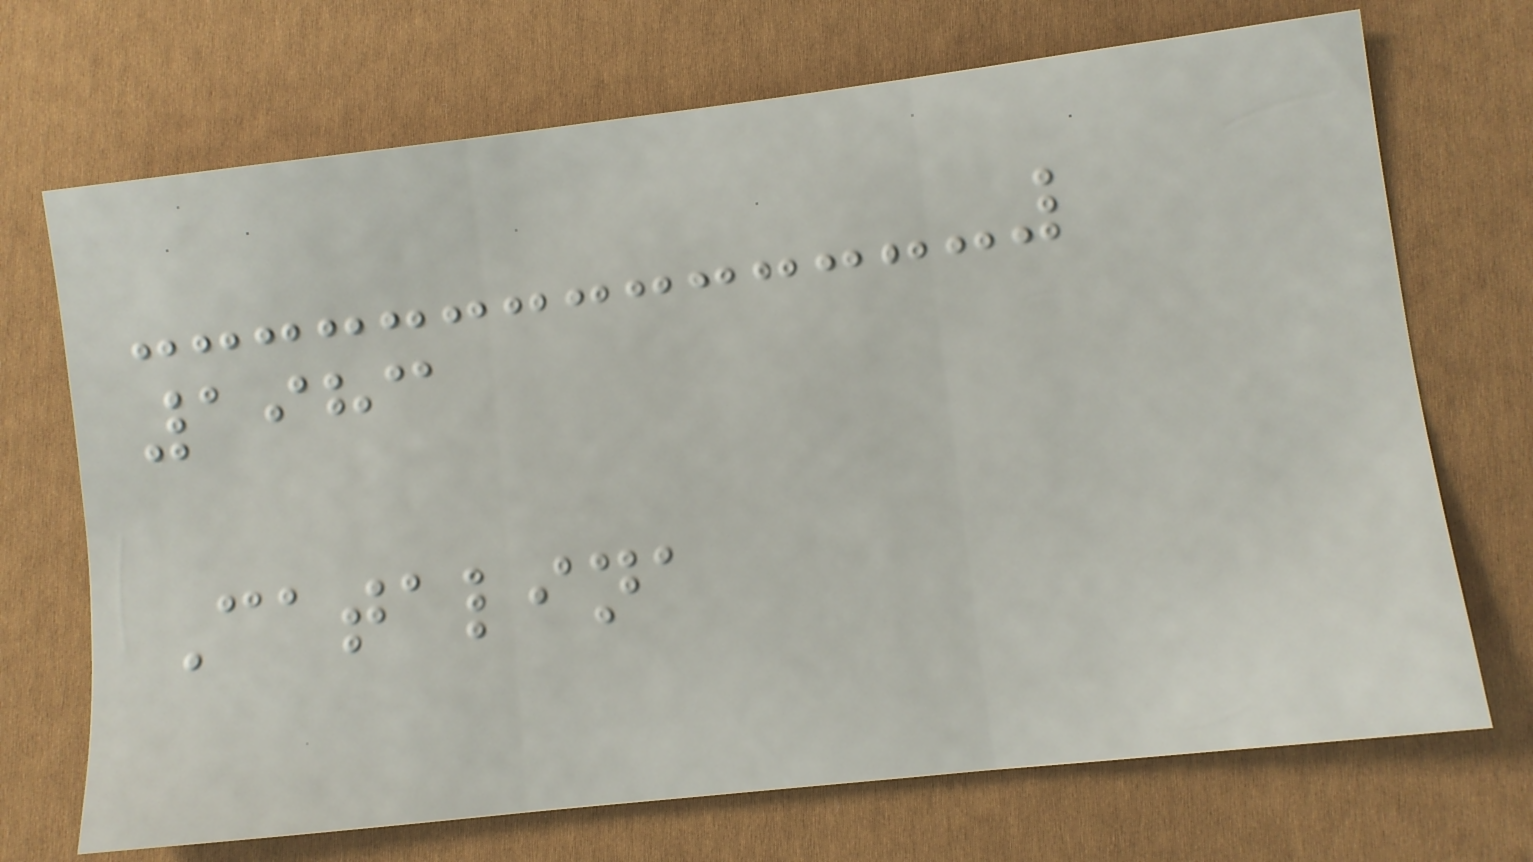1983
Catalina
